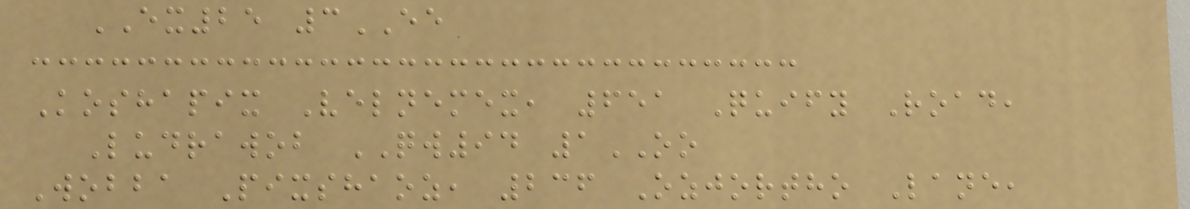EX25 3EE
Koshapix Velnemex, 651 Quify Road,
Ludrawob QW94 1OO
Wobba Pixshaoz, 236 Ozjortho Lane,
